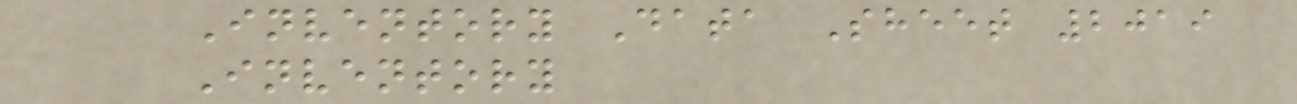Inventory Data Sheet 2019
Inventory
